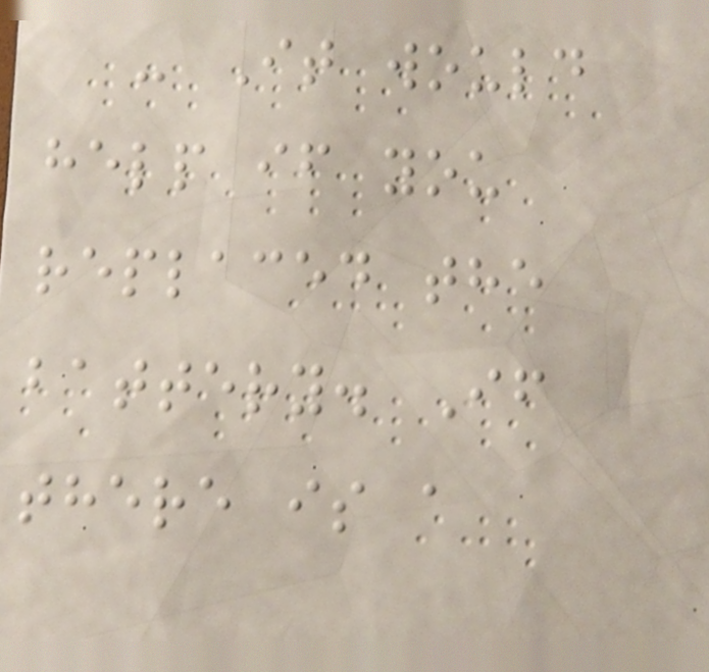- It would
help if you
replaced the
battery. If
there is a
